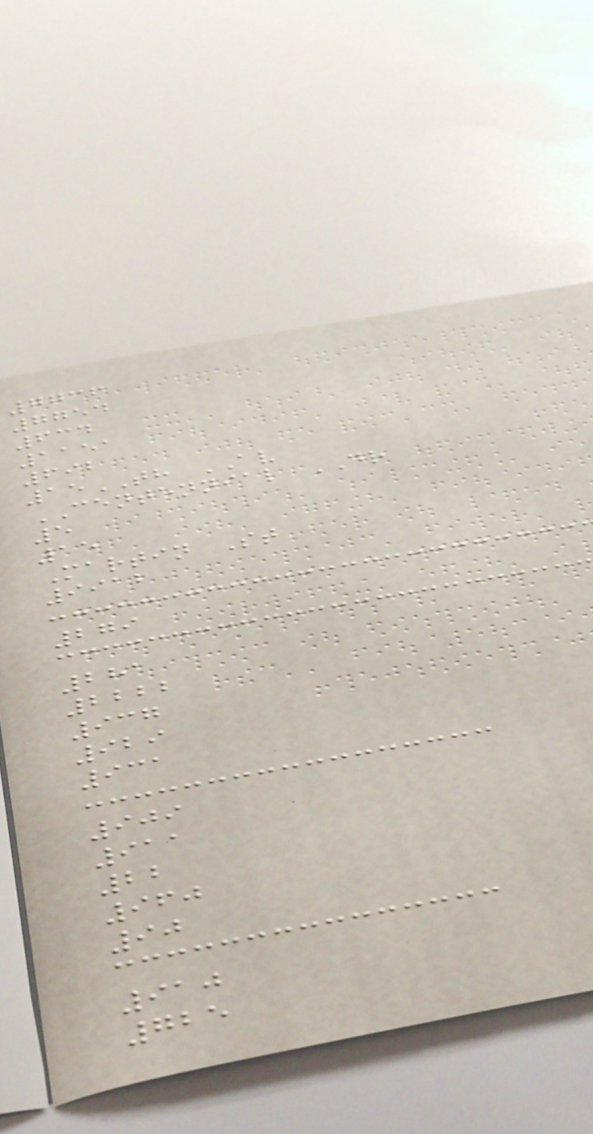7736
7754
634
1151
692
15TH AV
CENTENNIAL DR
5
15
Martin St
9912
279
281
2222
937
929
931
909
911
22
960
90
910
725
